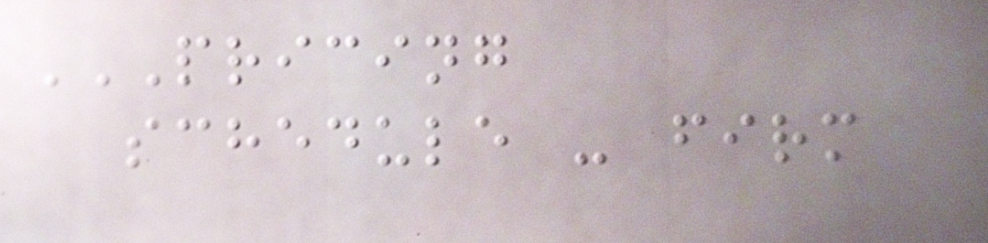PRICING
SCHEDULE - FIRM
